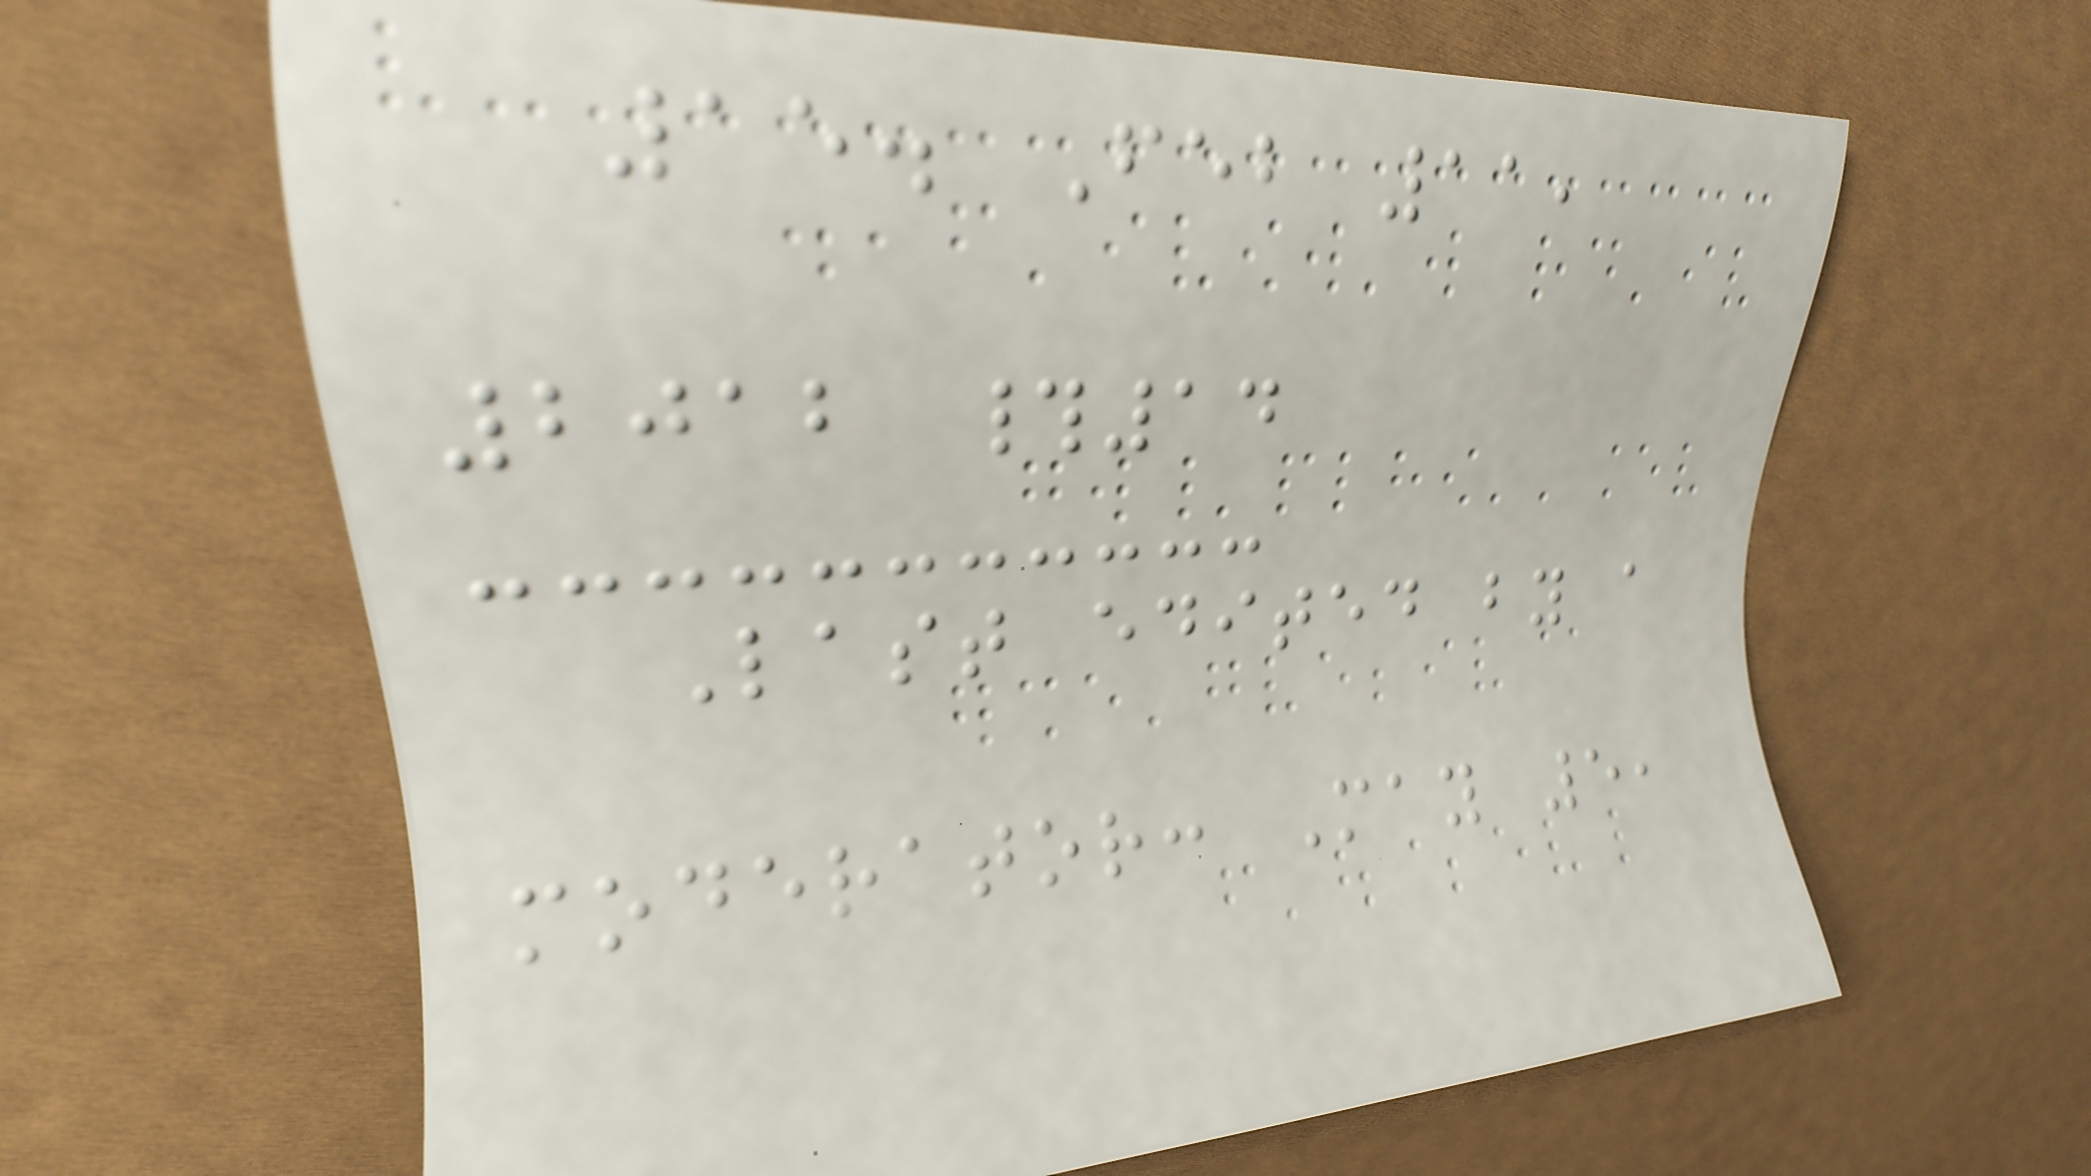15. Feb 11,
2012 #14
Last edited by a
moderator: May 5,
